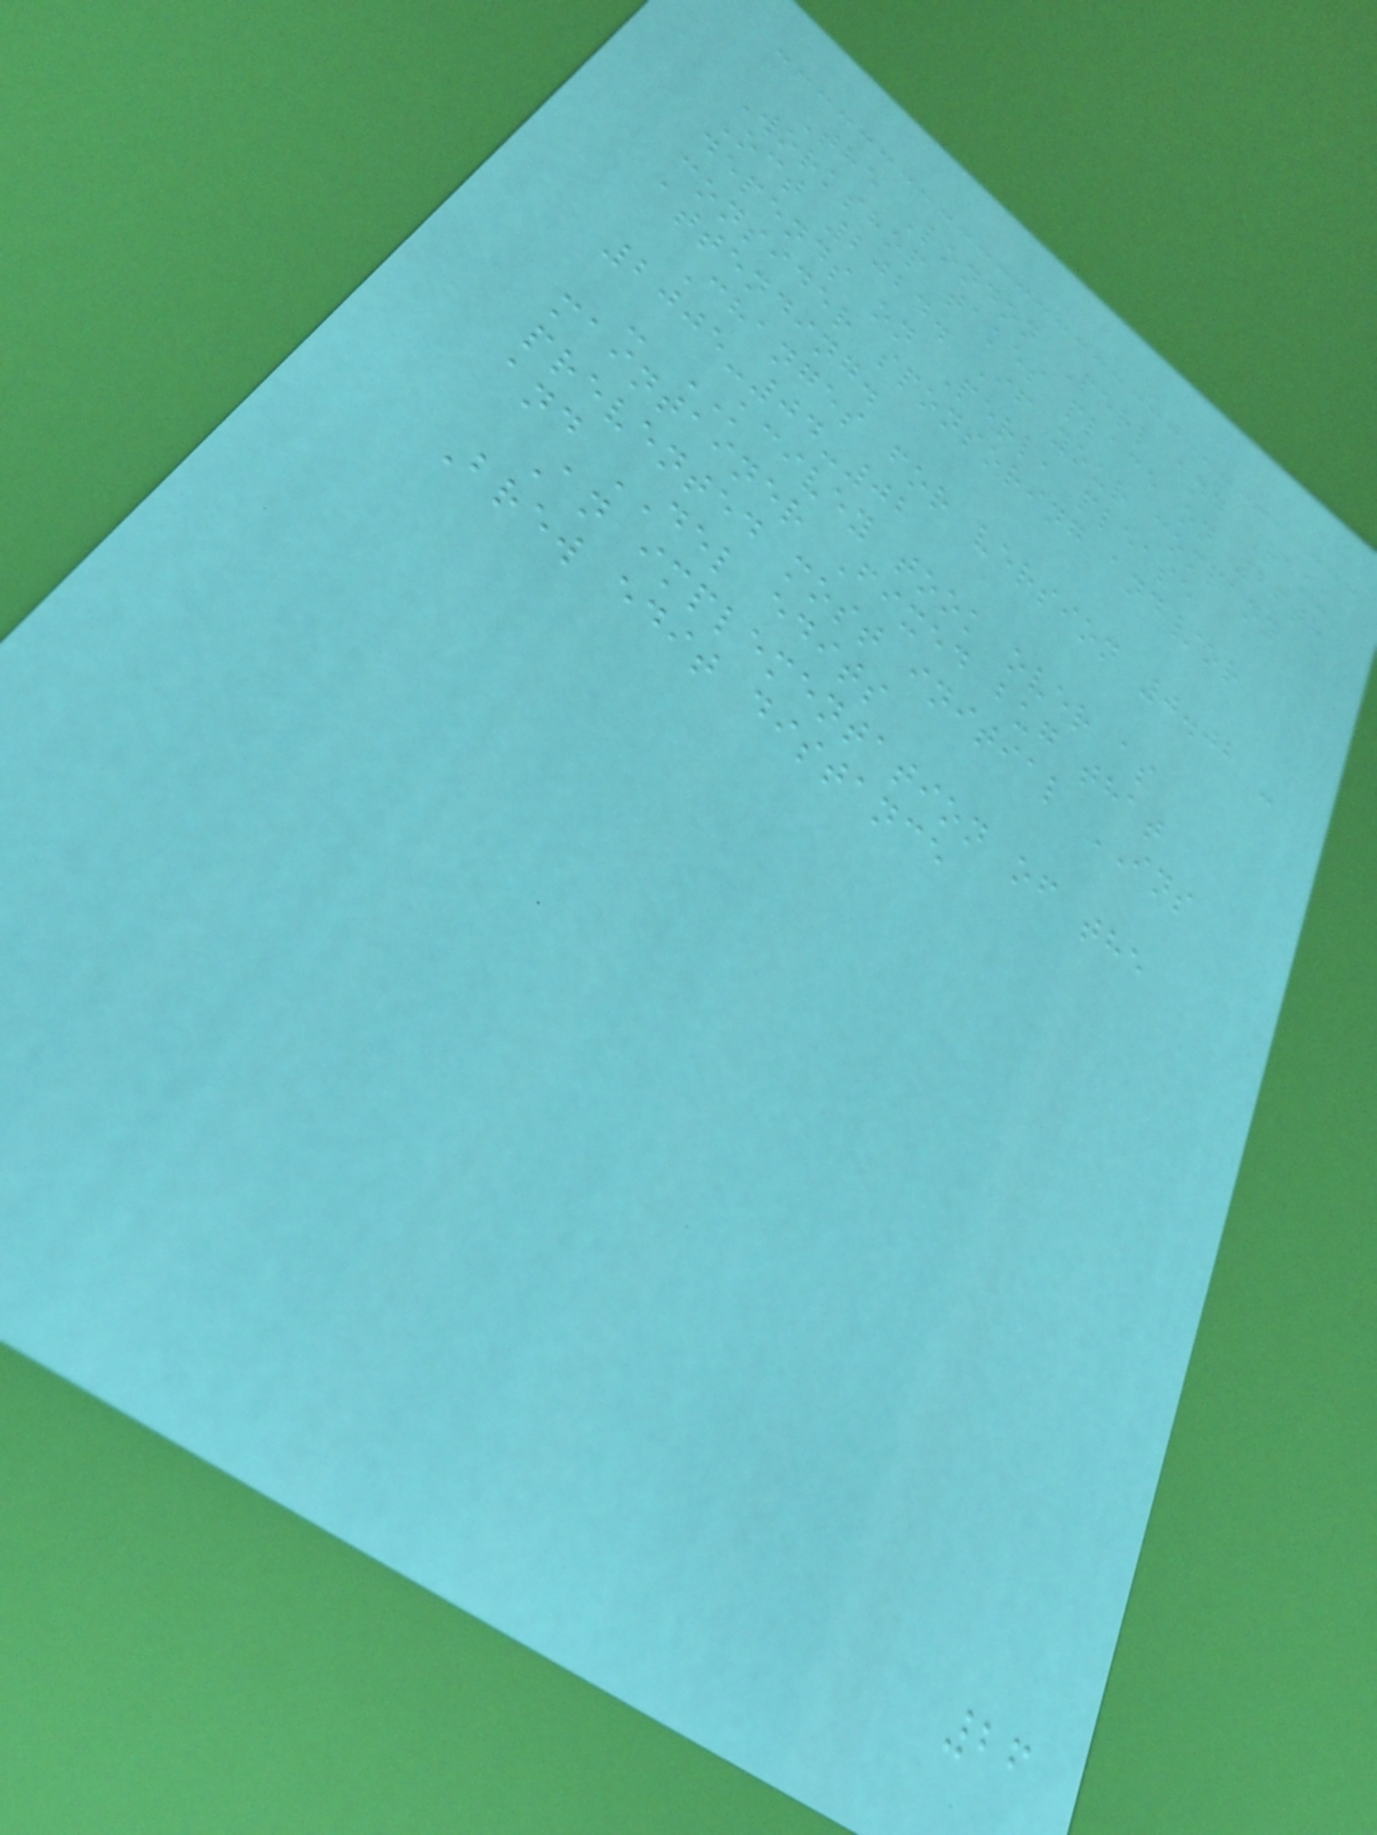The London Perl and Raku
Workshop takes place on 26th
Oct 2024. If your company
depends on Perl, please
consider sponsoring and/or
attending.
Changes for version 0.02 -
2005-04-02
- KCIVEY took over as
maintainer Fixed bug that
prevented most initial INS
and DEL edits
An implementation of the
Brew edit distance
26
